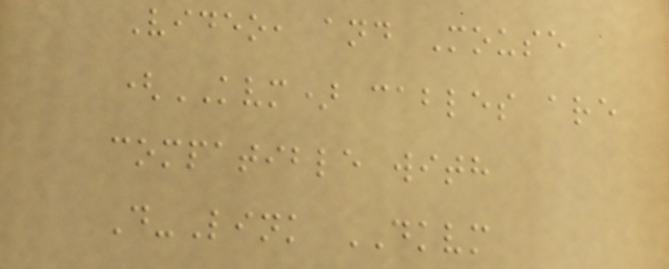Video, and Mouse
(KVM) cables are
compatible with
D-Link DKVM
